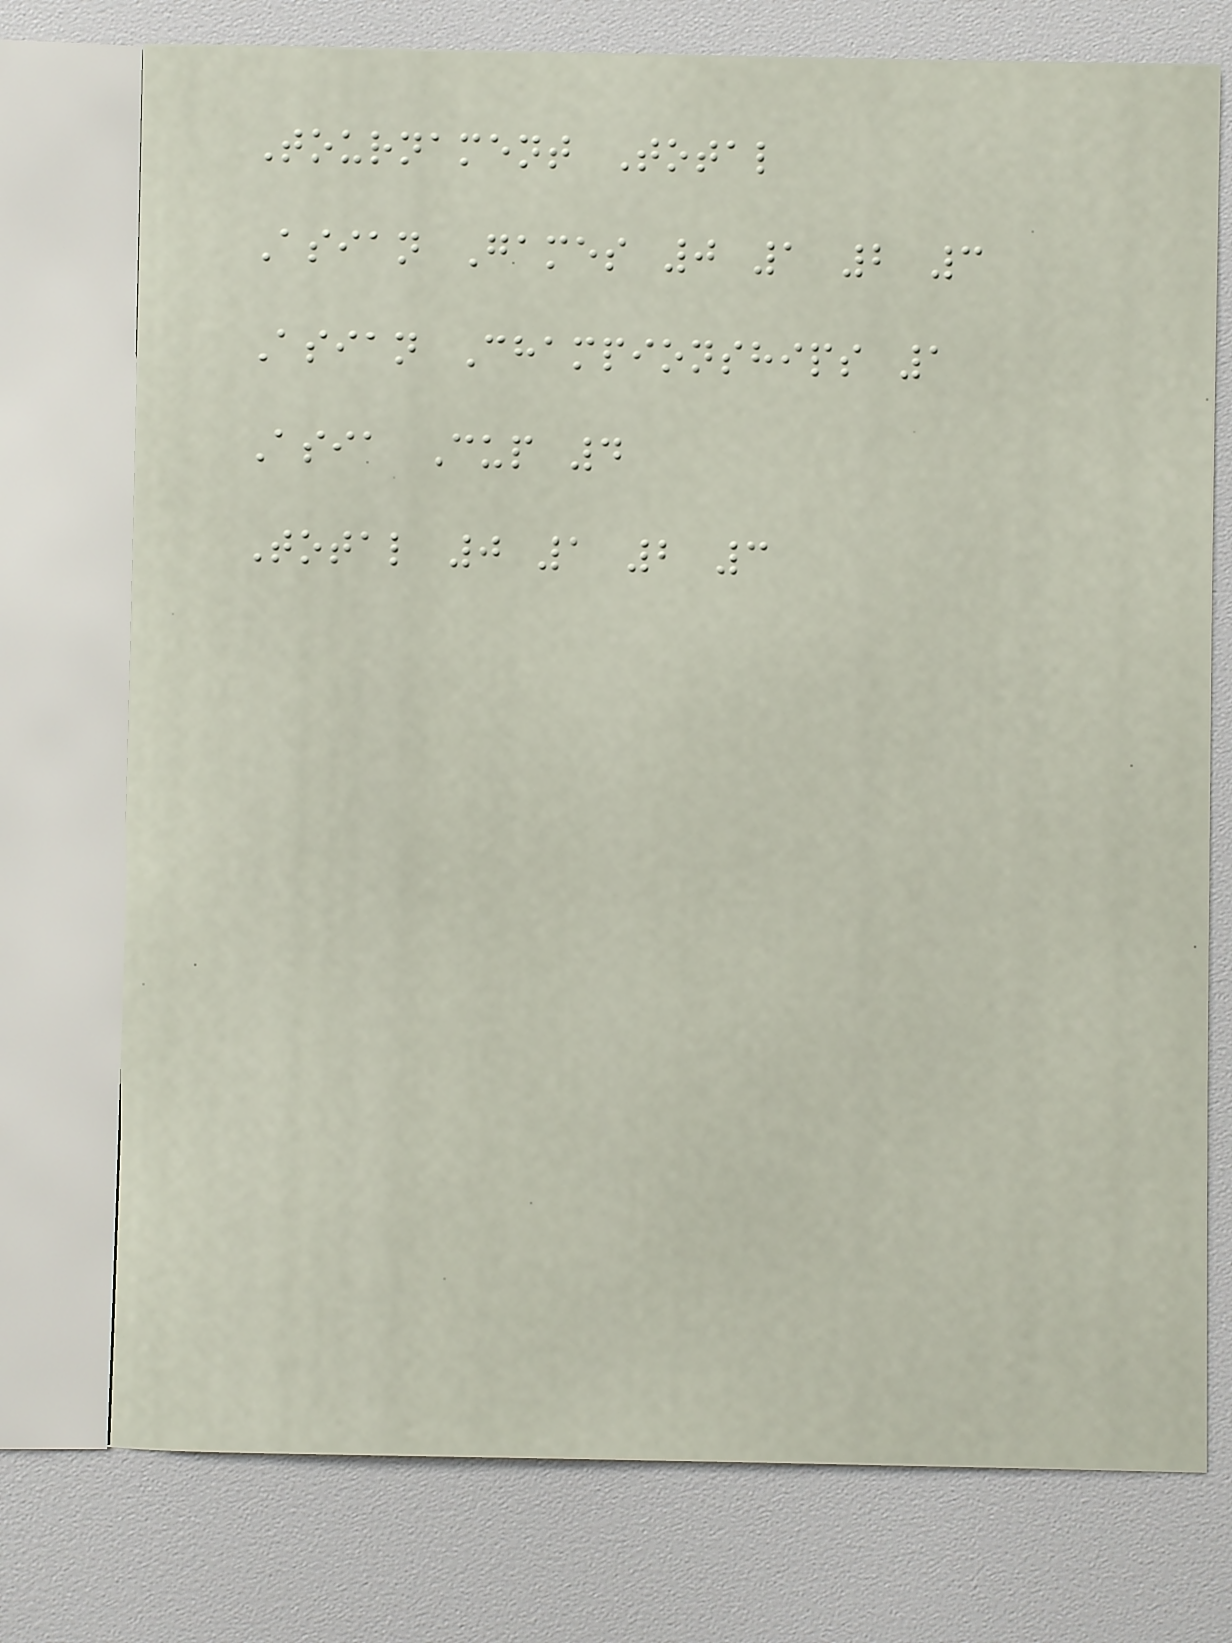Tournament Total
Asian Games 0 1 2 3
Asian Championships 1
Asia Cup 4
Total 0 1 2 3
